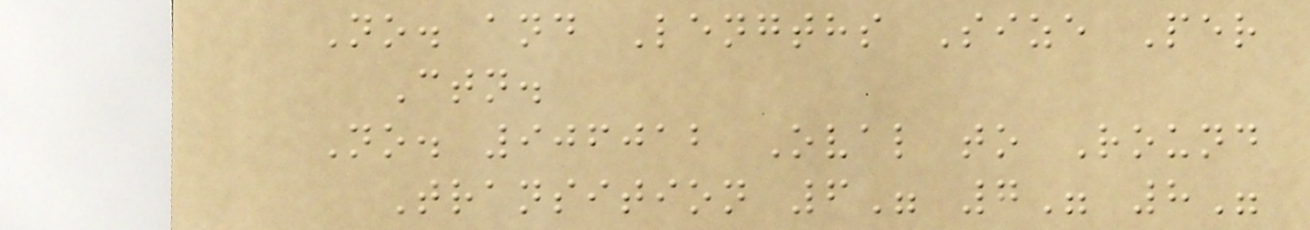No. and Lengths Size Per
Ctn.
No. 906012 Oval to Round
Transition 6" 7" 8"
